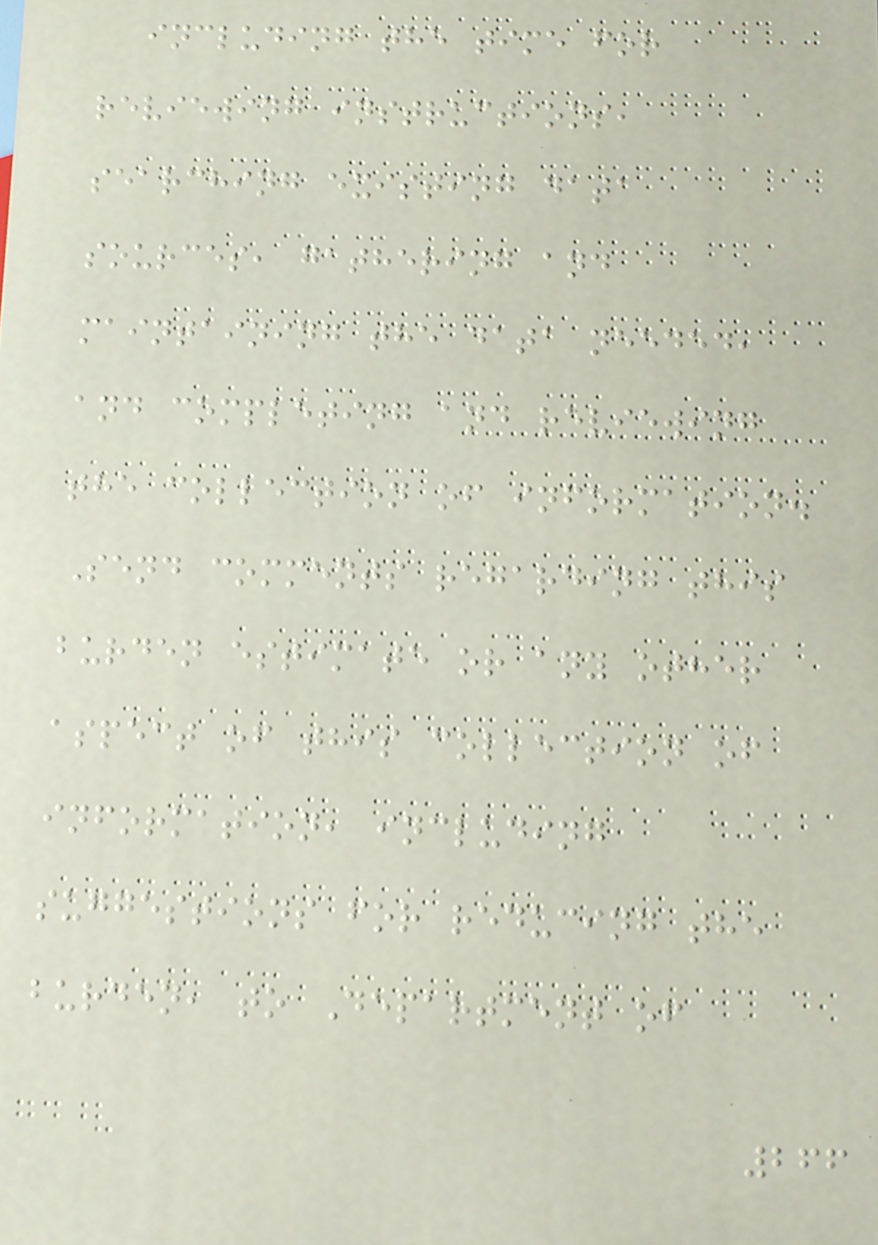including the time for
reviewing instructions,
searching existing data
sources, gathering and
maintaining the data needed,
and completing and reviewing
the collection of information.
Send comments regarding this
burden estimate or any other
aspect of this collection of
information, including
suggestions for reducing the
burden, to Department of
266
